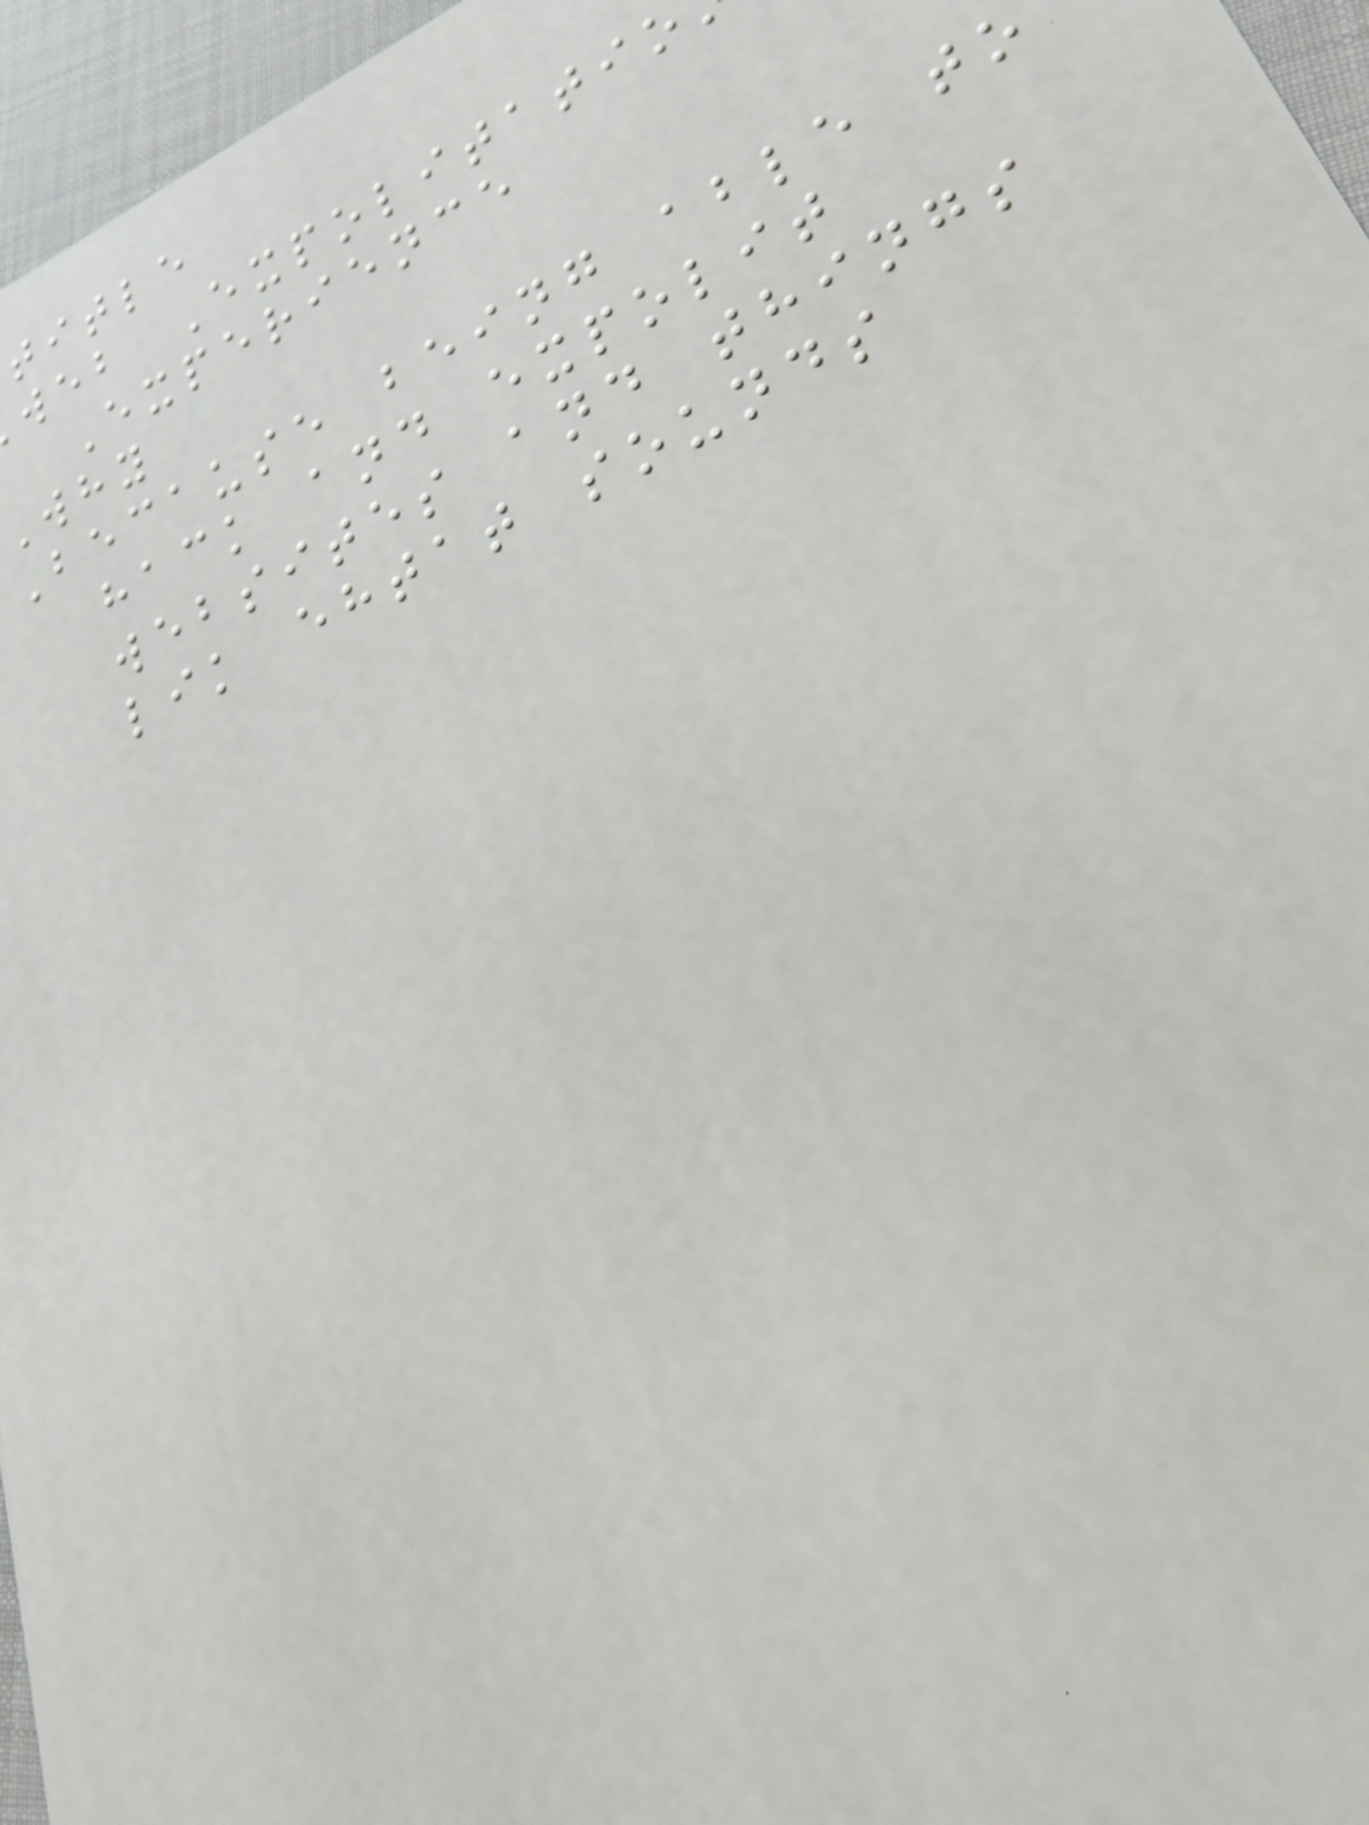title
web Expolitatio
Experience
Why
Because being able to
hack and expolit
websites and things
lik ehtat sounds
